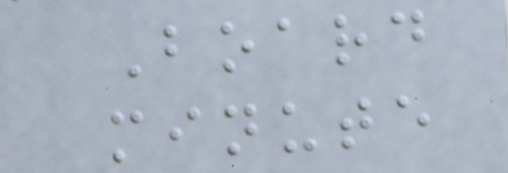Board
minute
